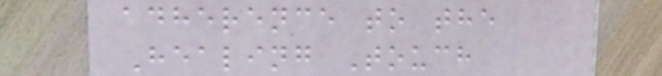adherence to the
Healing Touch
